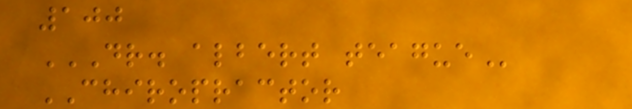100
DR. ALBERT TEAGUE
CHIROPRACTOR
